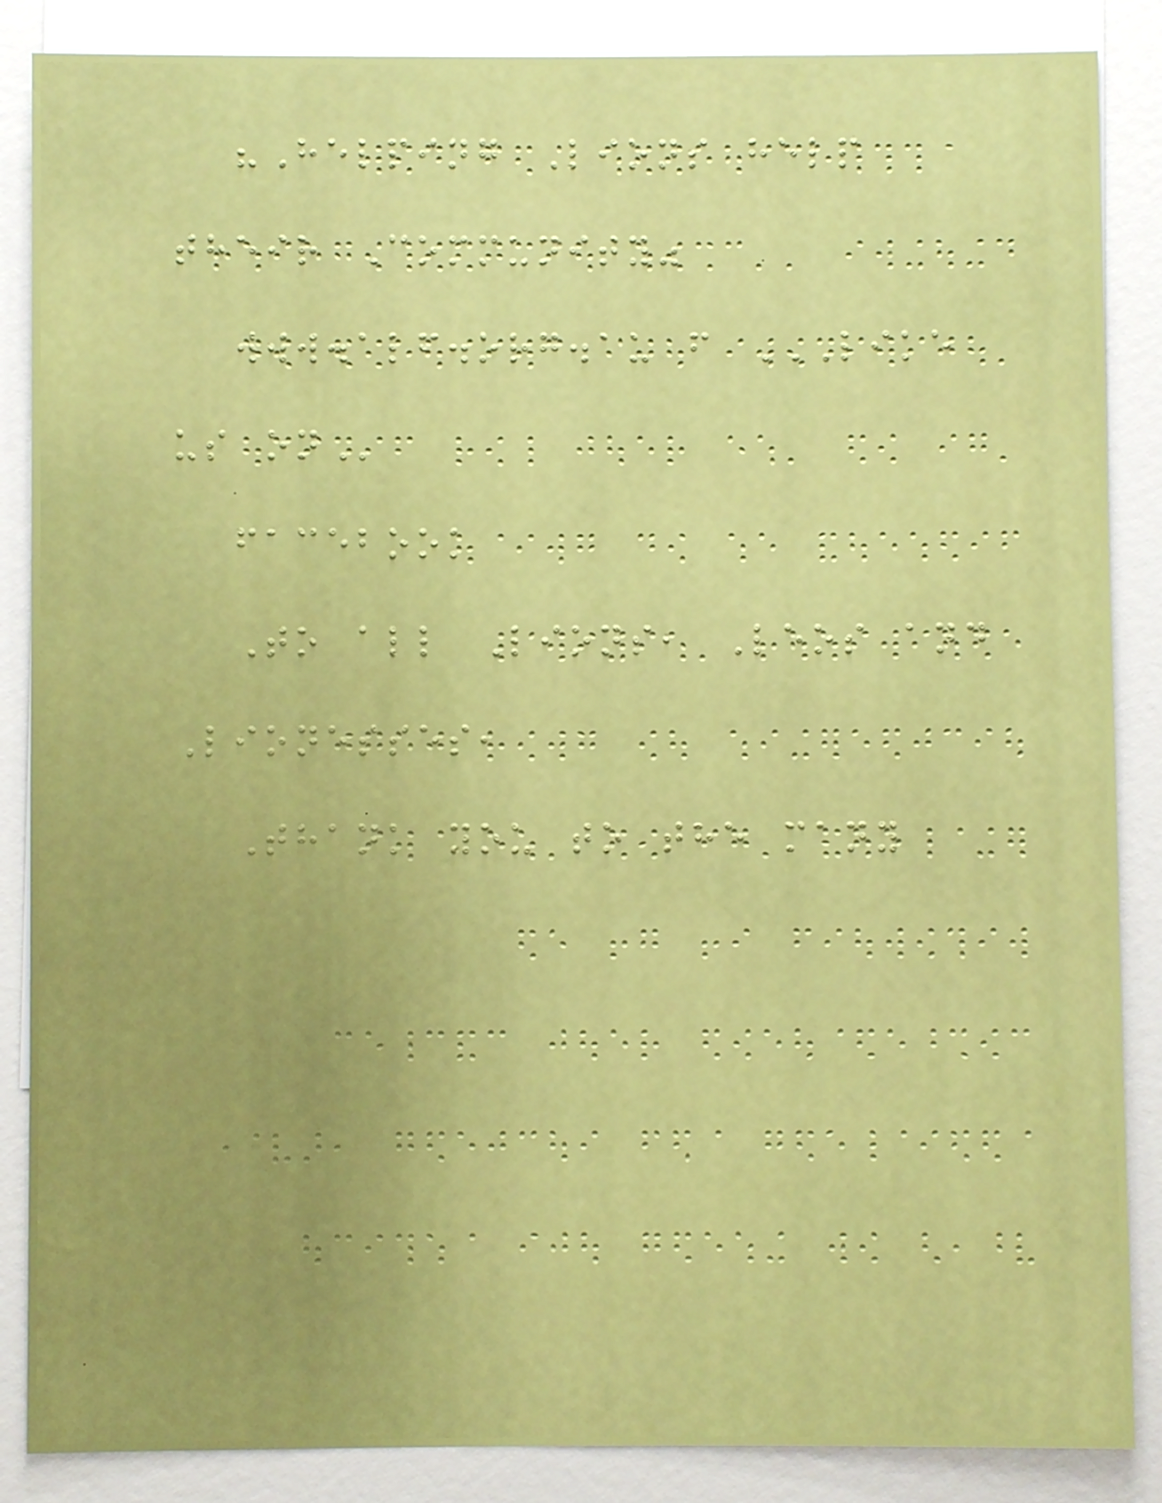"Helping Lions help
their Community"
www.alf.org.au f LIKE
US ON
facebook
To all Lions, Leos and
Lionesses,
Thank you to the many
